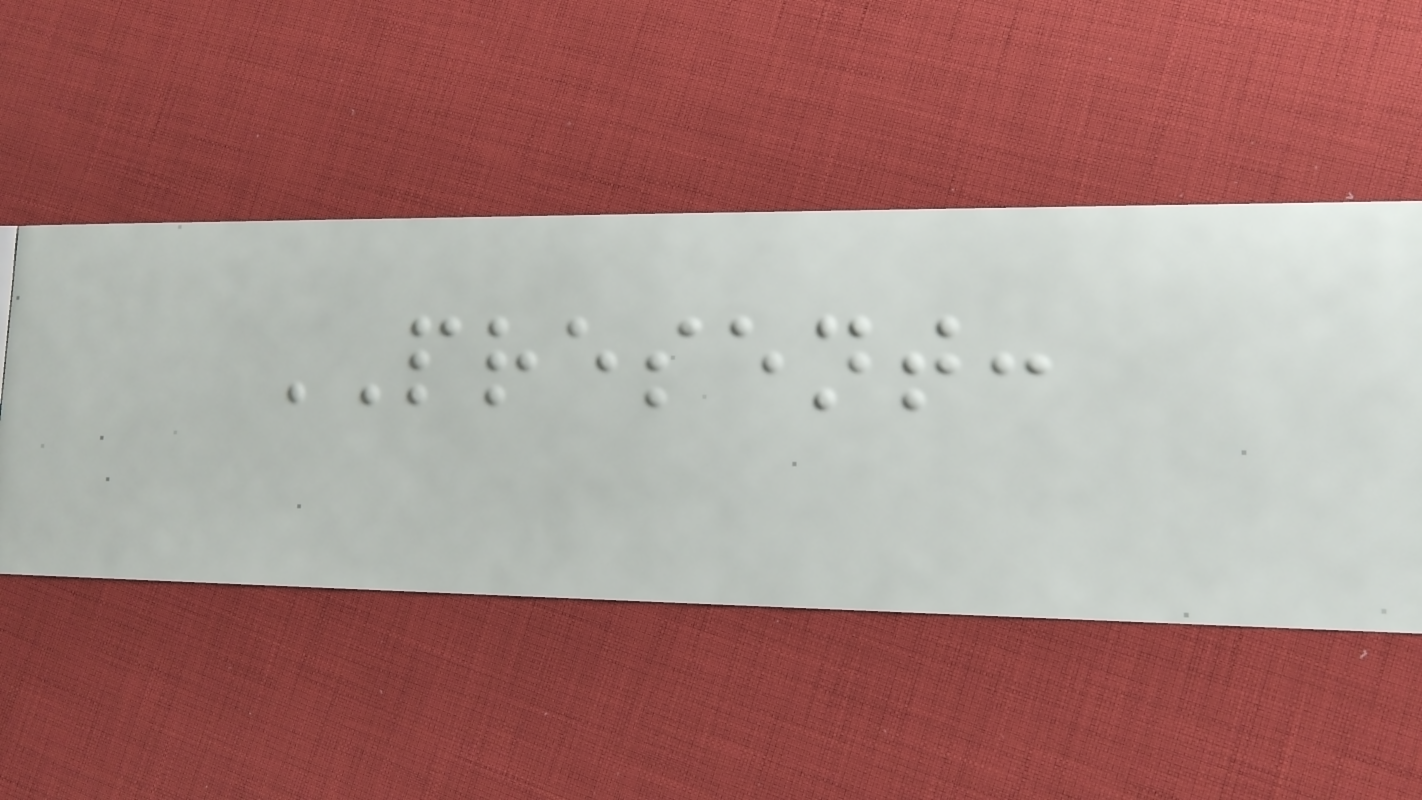PRESENT:
